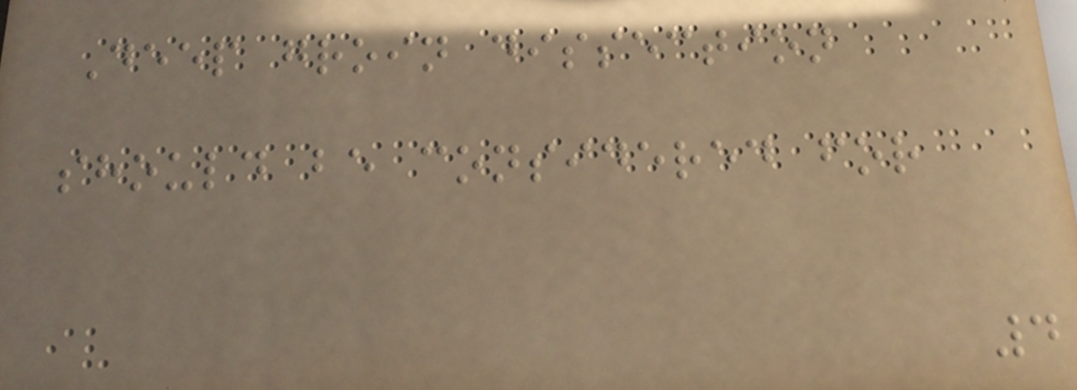Deep groin dissection
should be considered for
4
